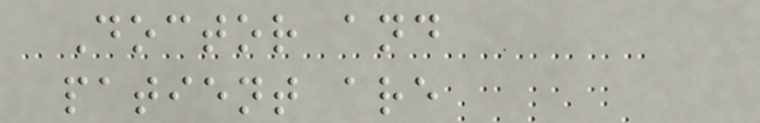Doctor and
patient are
